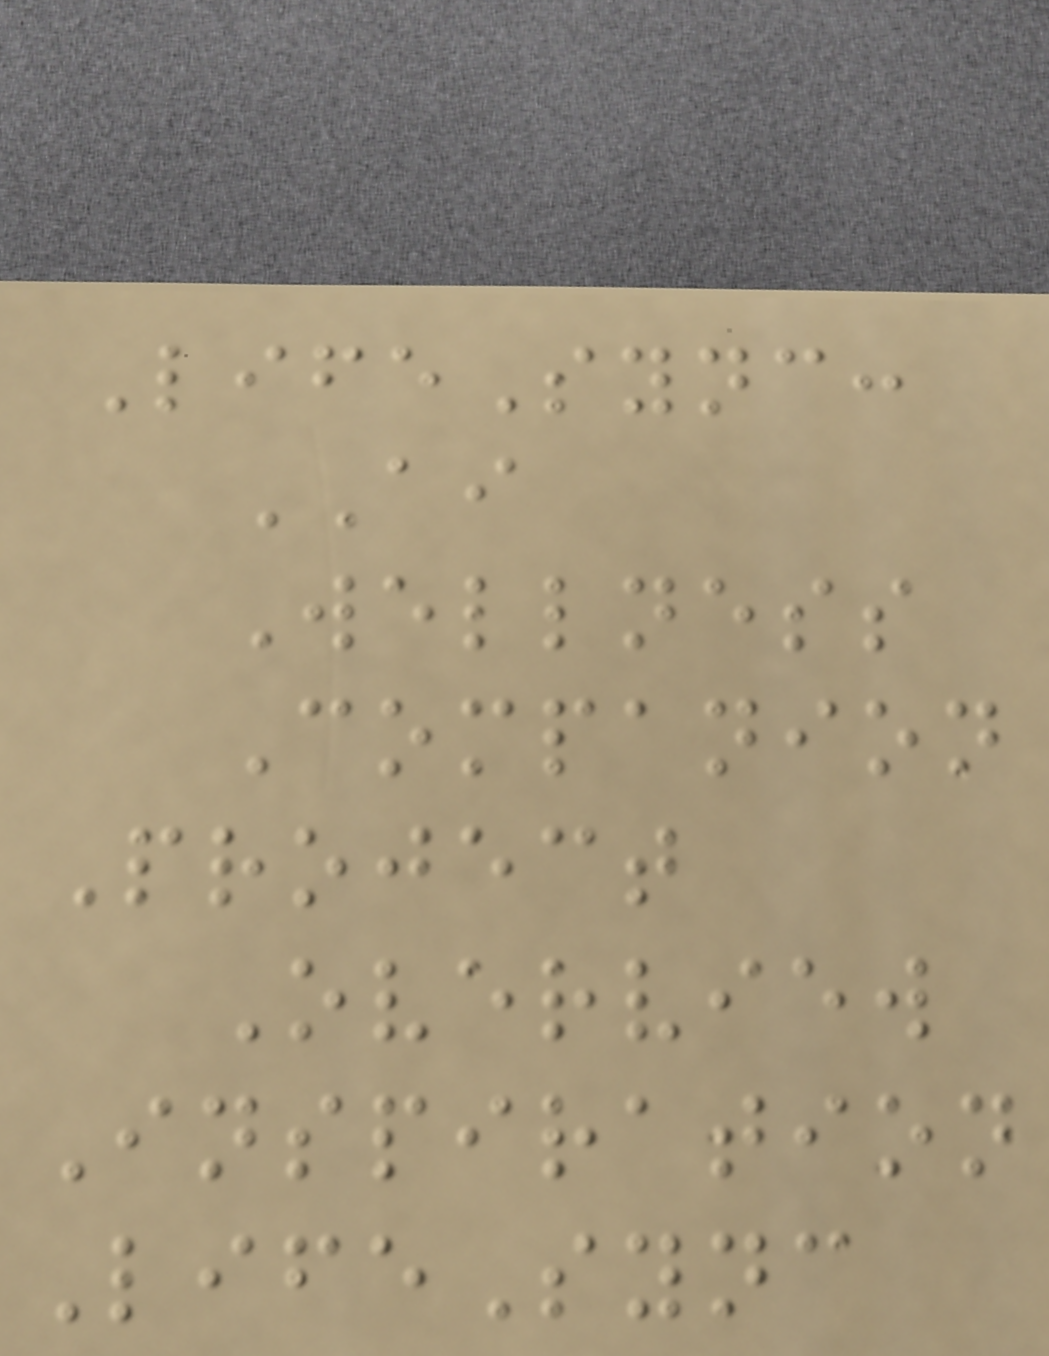LifeSync:
AI
Wellness
Companion
Project
Overview
Inspiration
LifeSync
